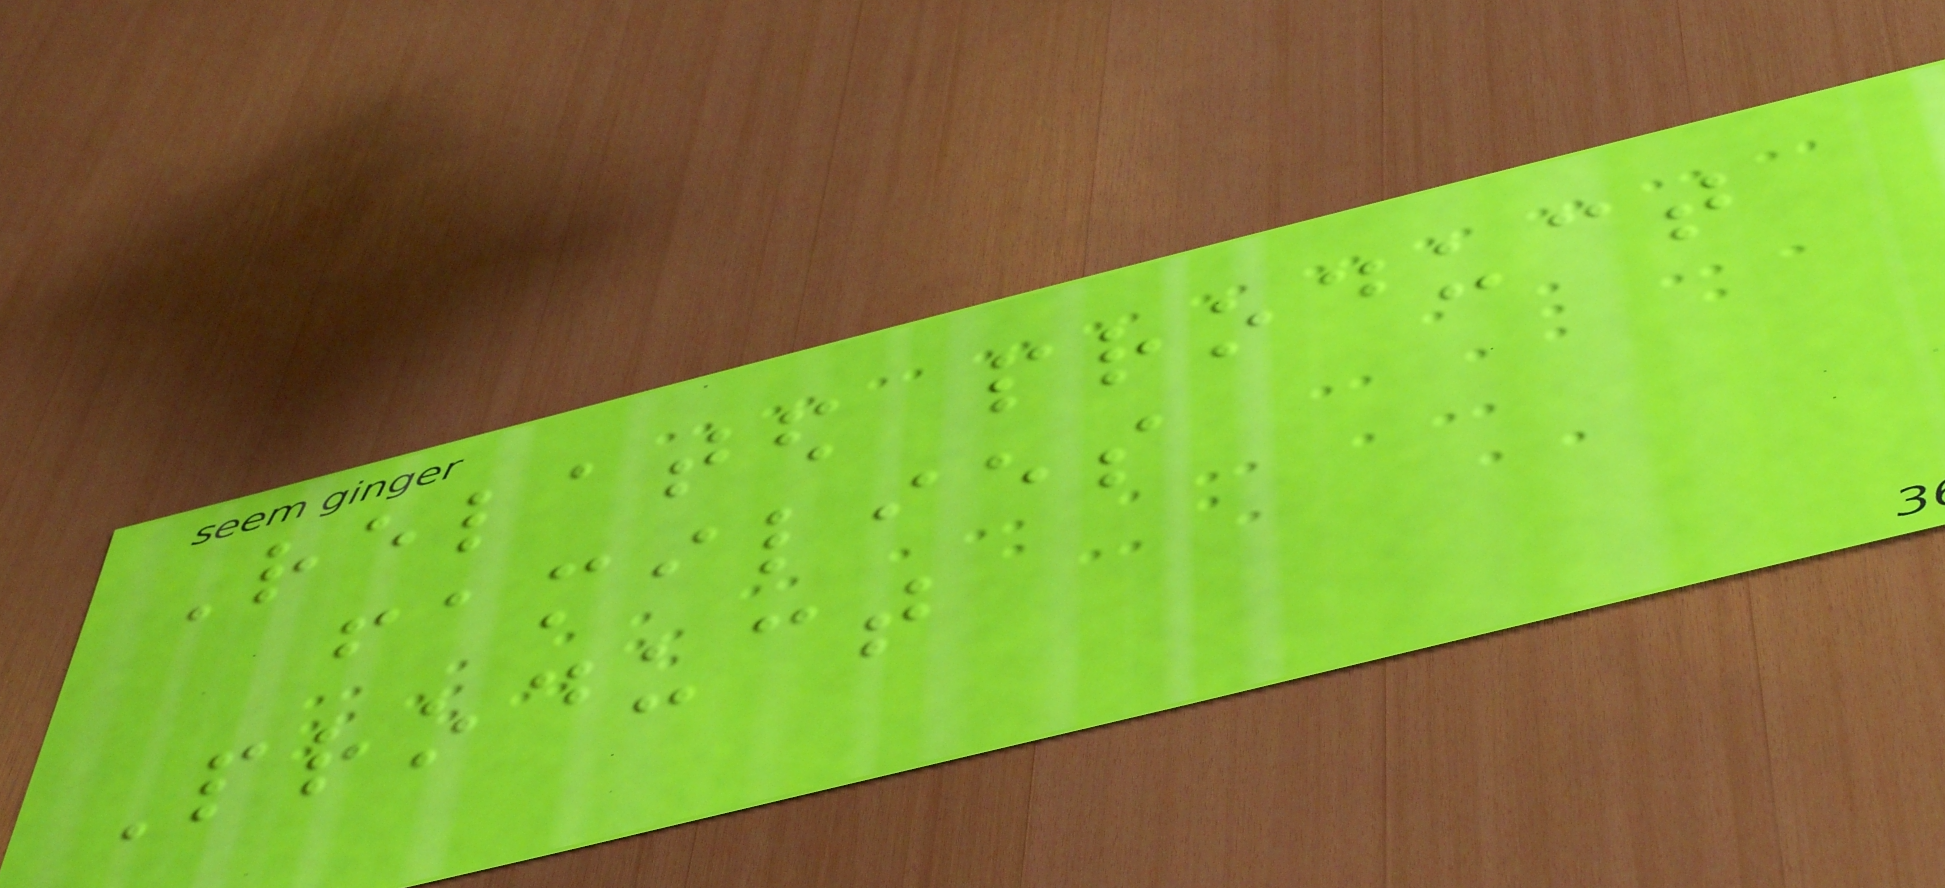Related product
families
Product
